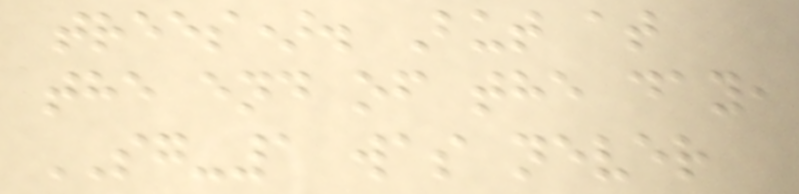trees). But at
the end of the day,
SG-1 was never
